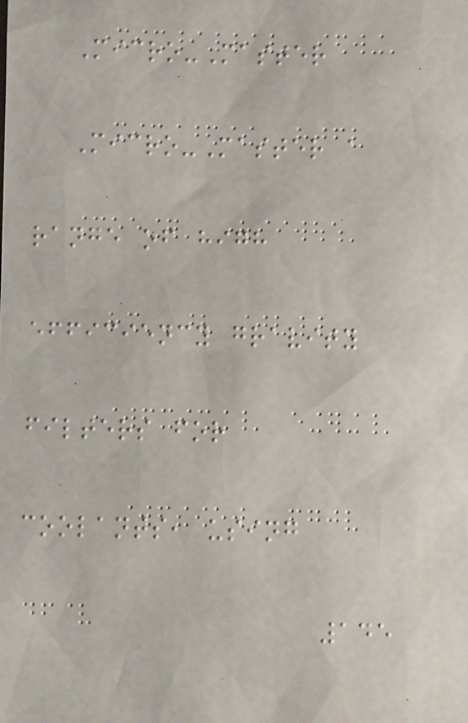Micro-Master
Micro-Master a
range of high
efficiency gravity
filters for
coolants, using
145
